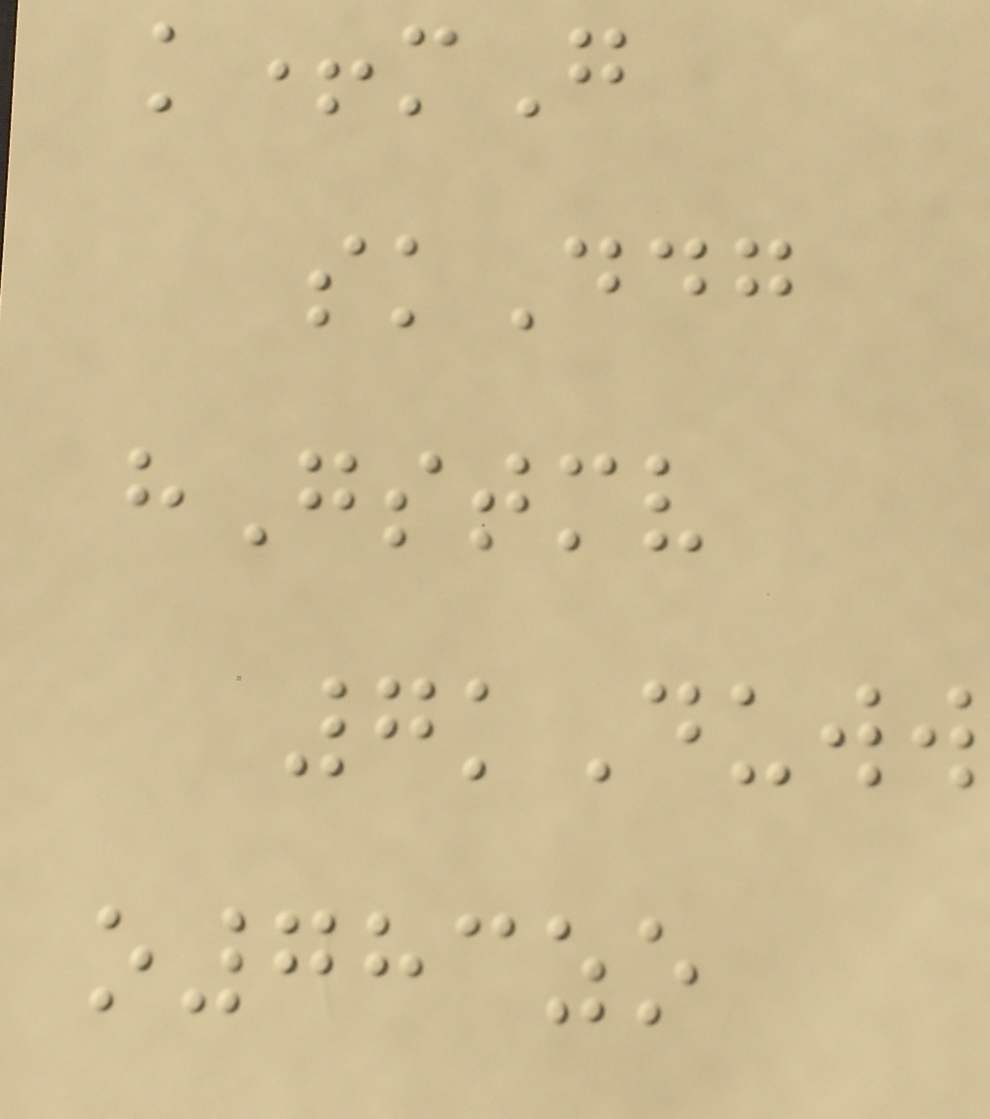k+mG
skDdg
hGstmv
7kDuww
o783zo
